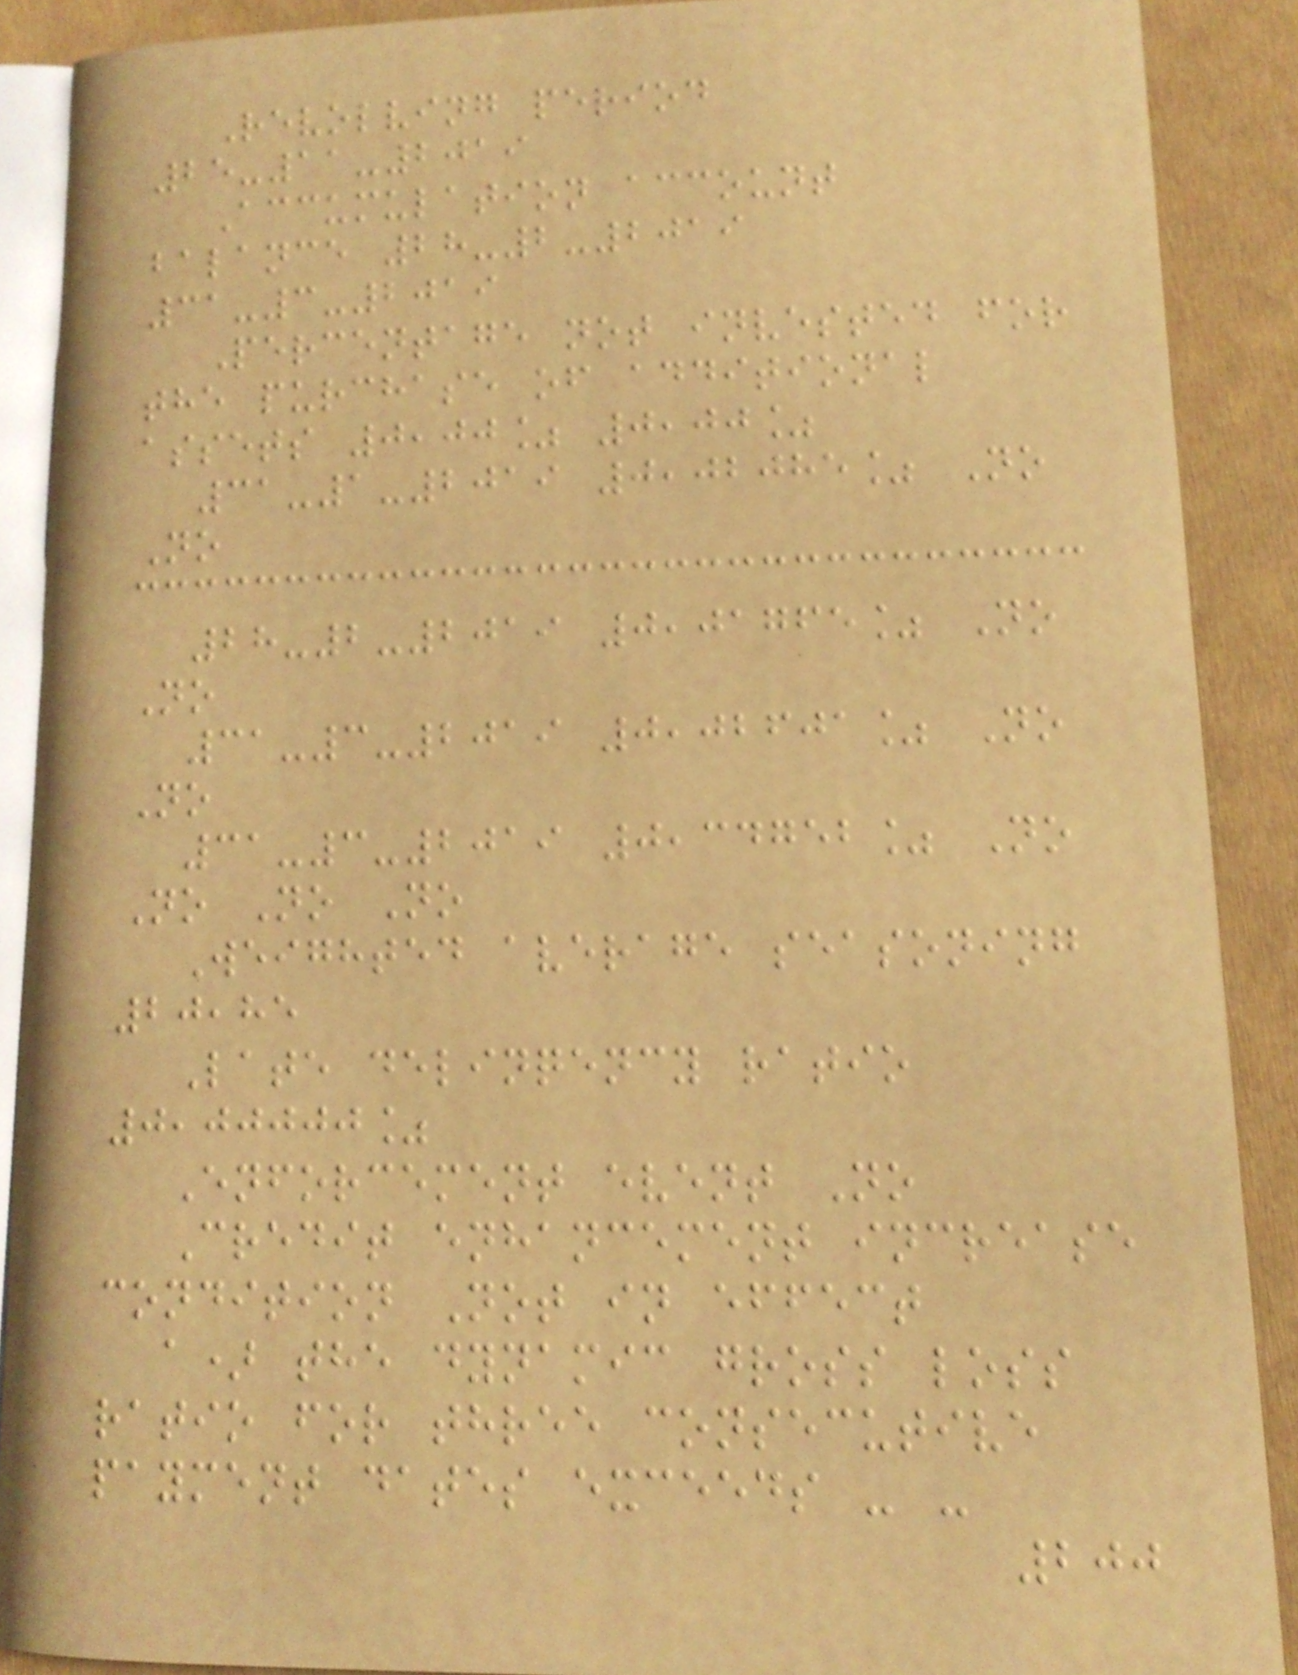Revolving period
25-11-2019
Accumulation account
balance 28-2-2019
31-3-2019
Percentage not invested for
the purchase of additional
assets 0,00% 0,00%
31-1-2019 0,02085% No
No
28-2-2019 0,01765% No
No
31-3-2019 0,02601% No
No
31-3-2019 0,34752% No
No No No
Weighted average seasoning
20,85
Late delinqency ratio
0,00000%
Enforcement event No
Credit enhancement increase
condition Not in effect
a) the dynamic gross loss
ratio for three consecutive
payment dates exceeds - -
200
